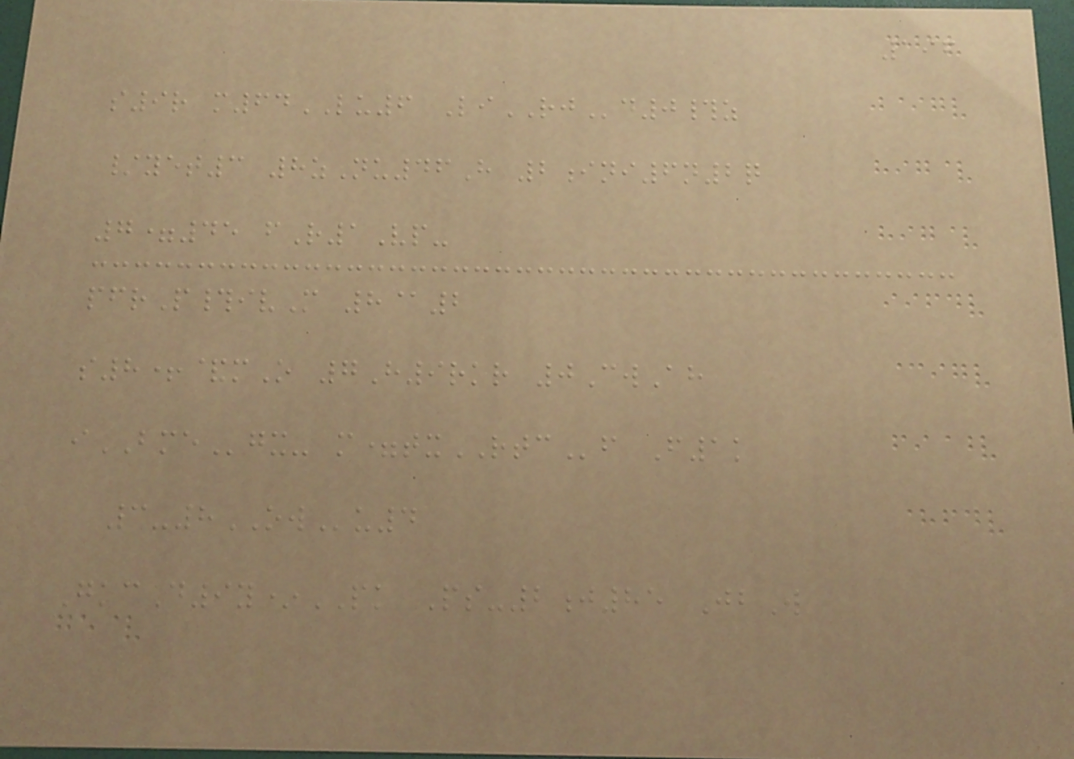196
s9r m64LU6 LiRJd0#z
/yet3 8zNu46H 2ini6n2q
7=45 fR1Vp-
pfrP#ivM 8@2
s8+&mO 7H9rkr 0CwAh
iBMEgx- m=txRTCf F1k
3-8OWu4
GkcD9y*PK Ps-2j85 JbW
